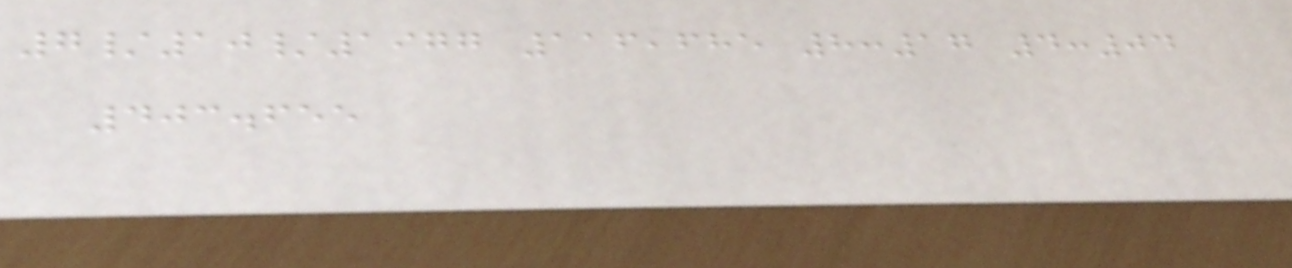7/10/1977 116,685 8:17 4:04
403.655
